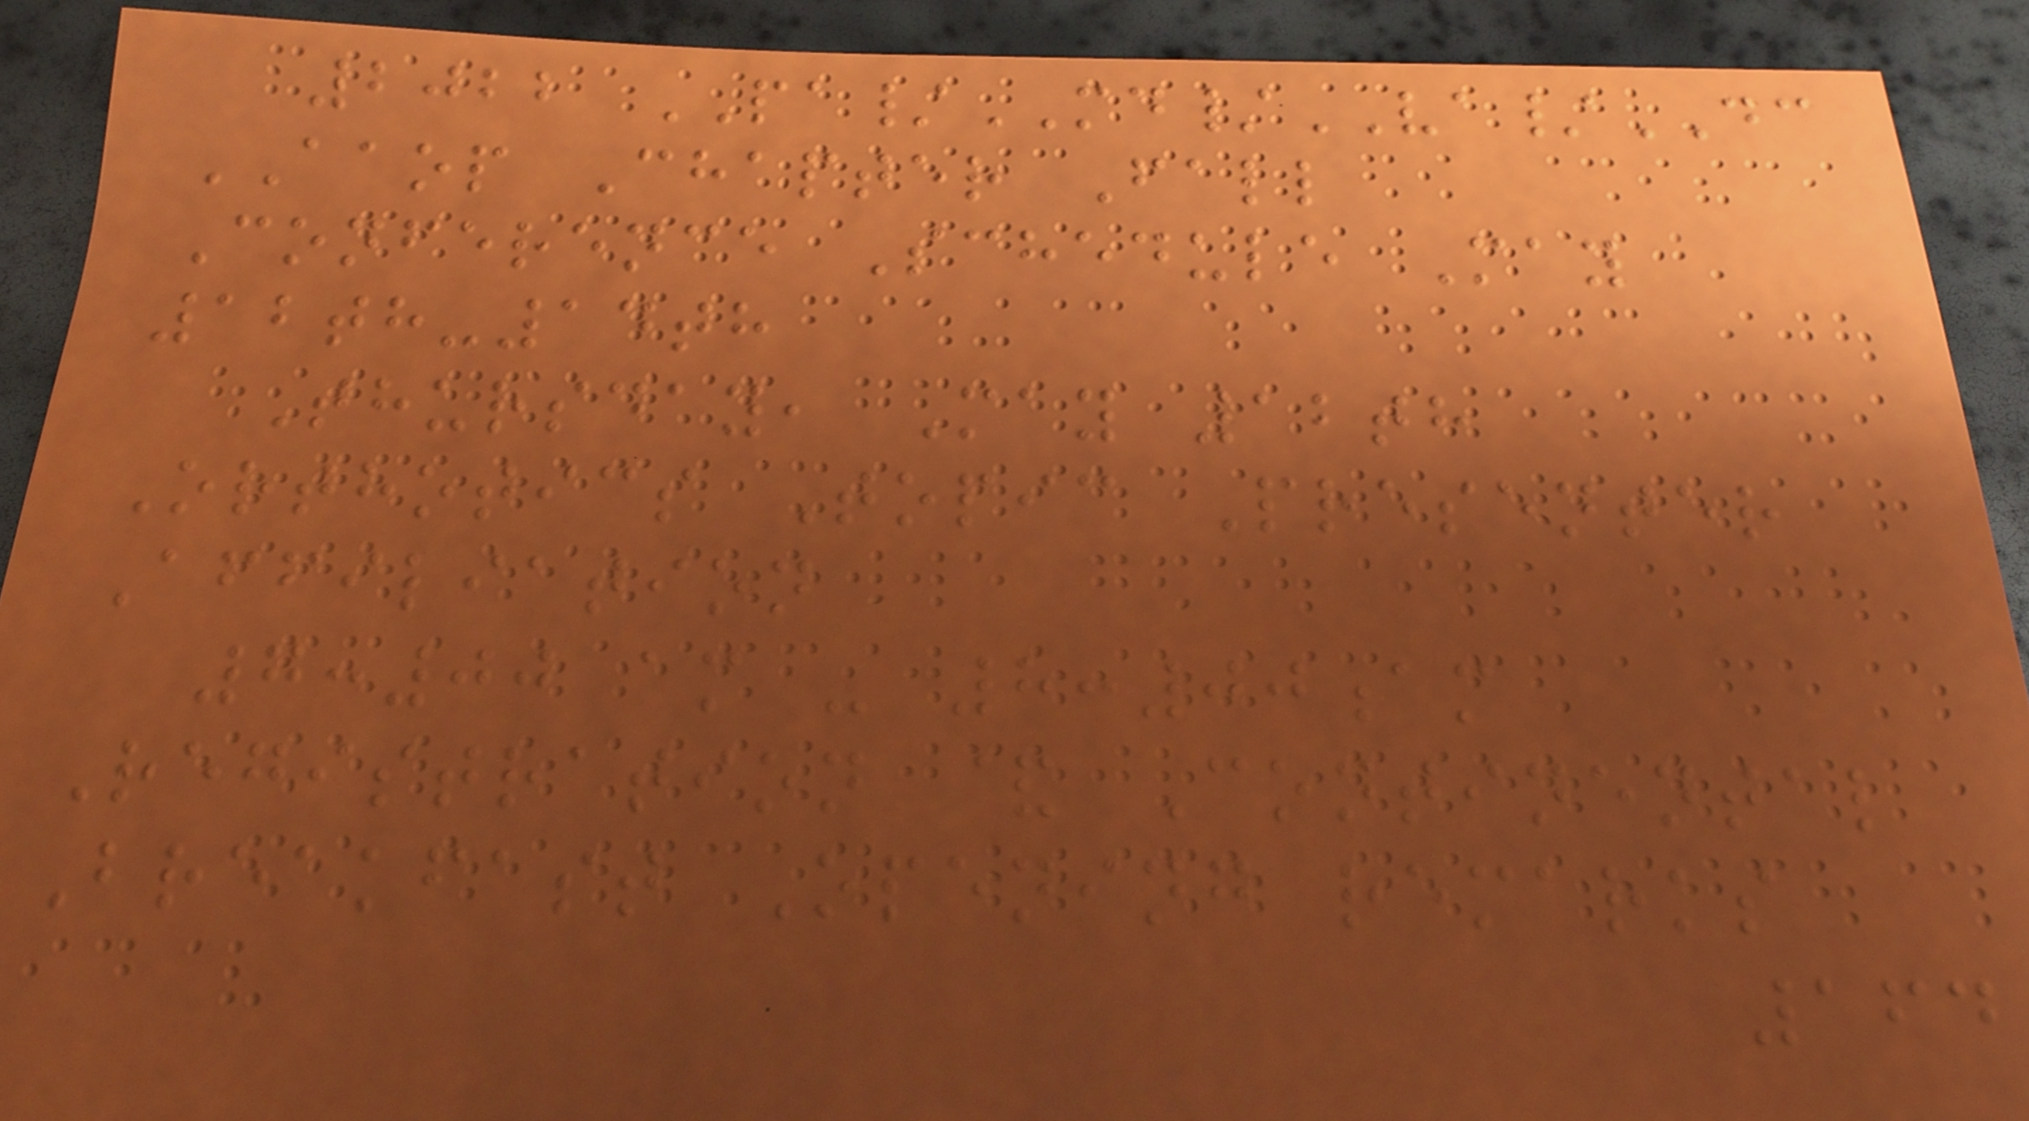2022 PA/MD/VA/DC
AAOP Chapter Fall
Conference Schedule May
12th-14th
Thursday, May 12th
Orthotics Topic Presenter
Affiliation
7:00 am - 8:00am
Registration & Continental
Breakfast Opening remarks
164
